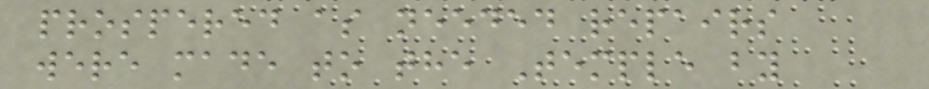prospered as needed repairs
were made to the Temple by
